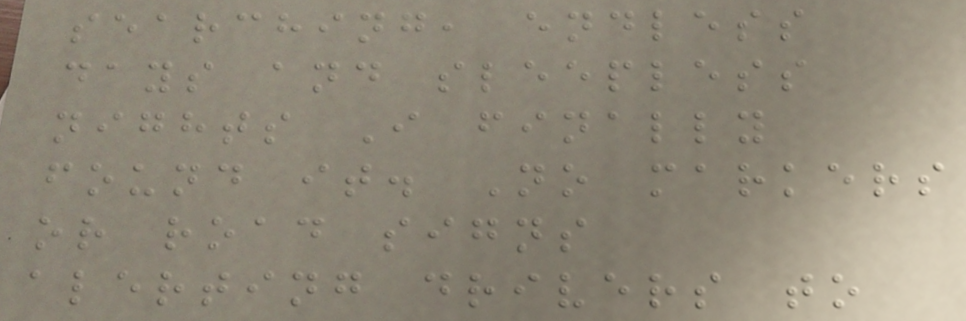searching, endless
days and sleepless
nights I finally
found it. No markers
or road signs
alerting drivers to
